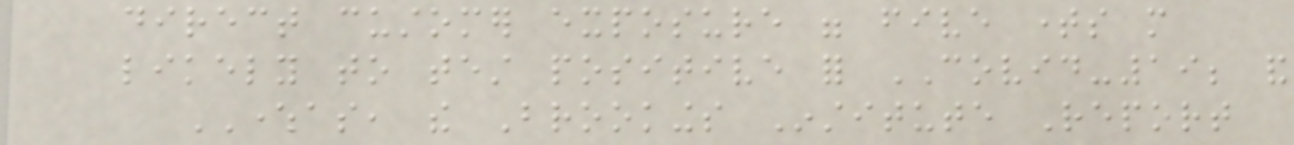direct customer exposure were five times more
likely to test positive for COVID-19; and
WHEREAS, the Brookings Institute Report
